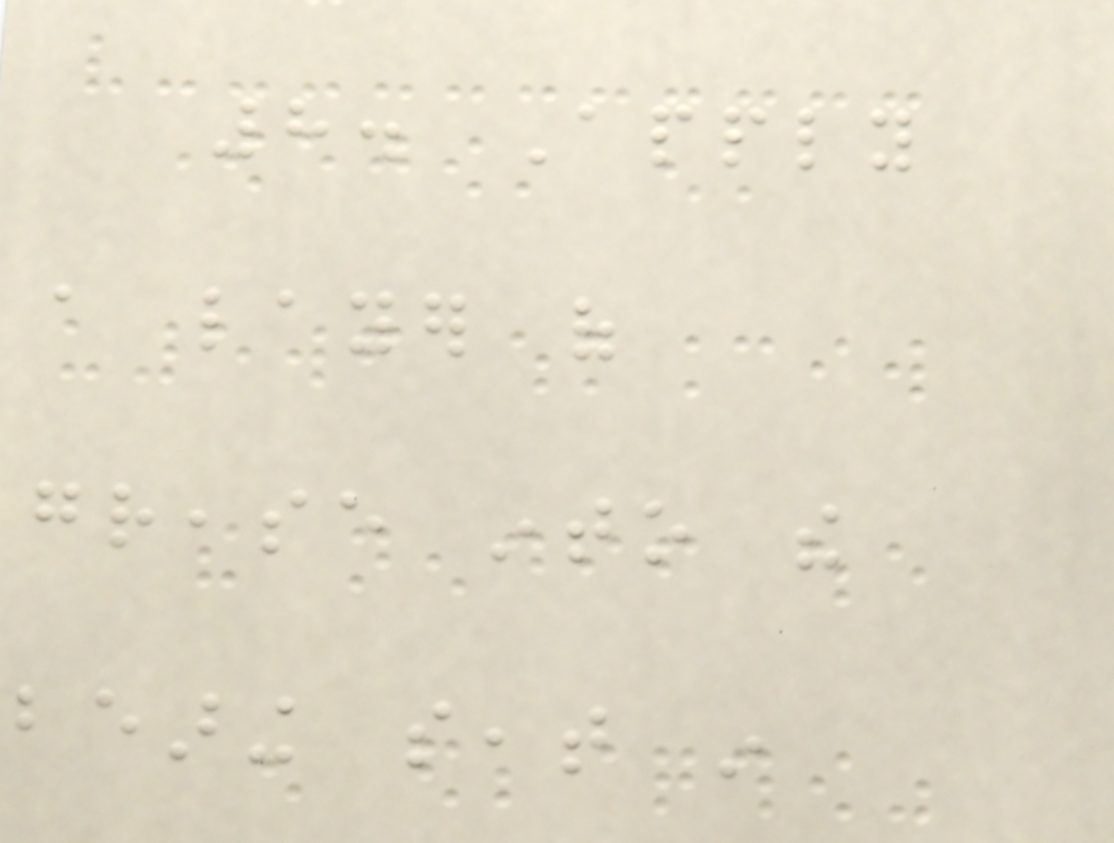8. Apply
a layer of
grease into the
bearing seat in
